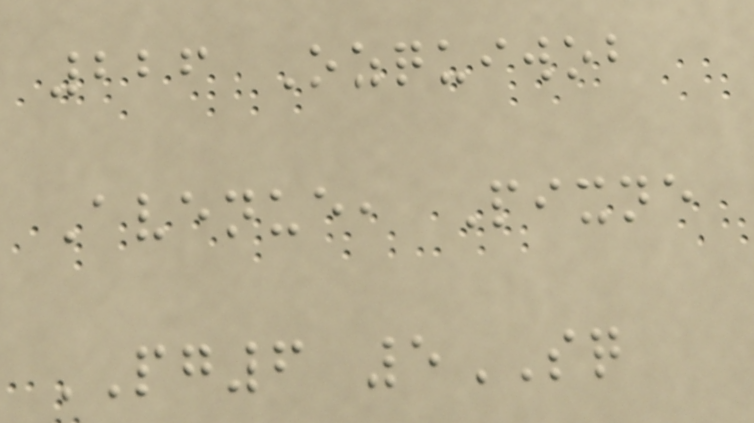226 Ozquiwob
Avenue, Pixne
PG6 5SQ
